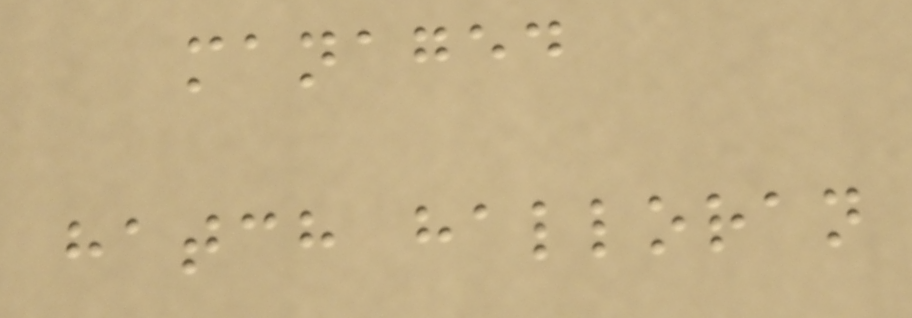managed
hatch halloran
